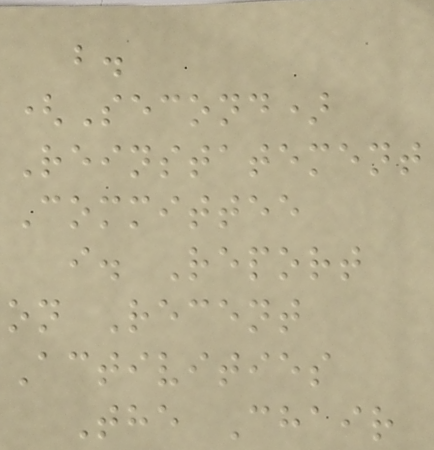b.
(Second)
Reinstatement
Committee
i. Report
on Recent
Activities
The Chair
